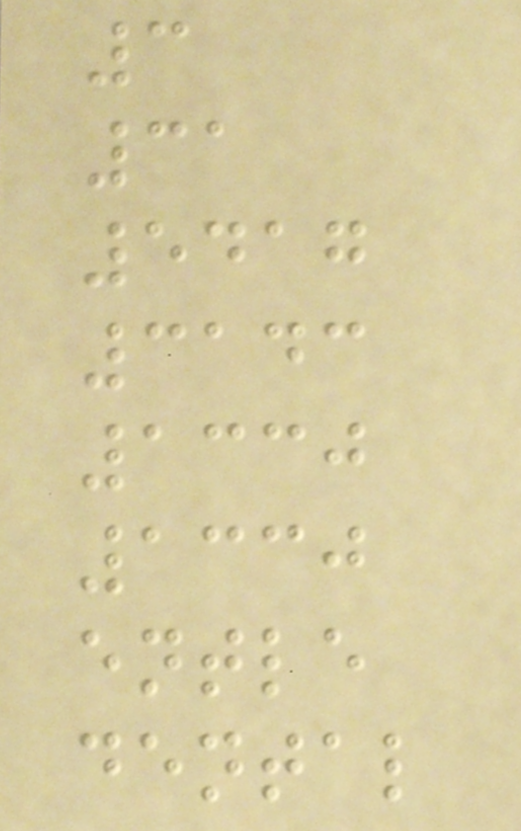3
31
5417
3143
1330
1330
entle
dental
